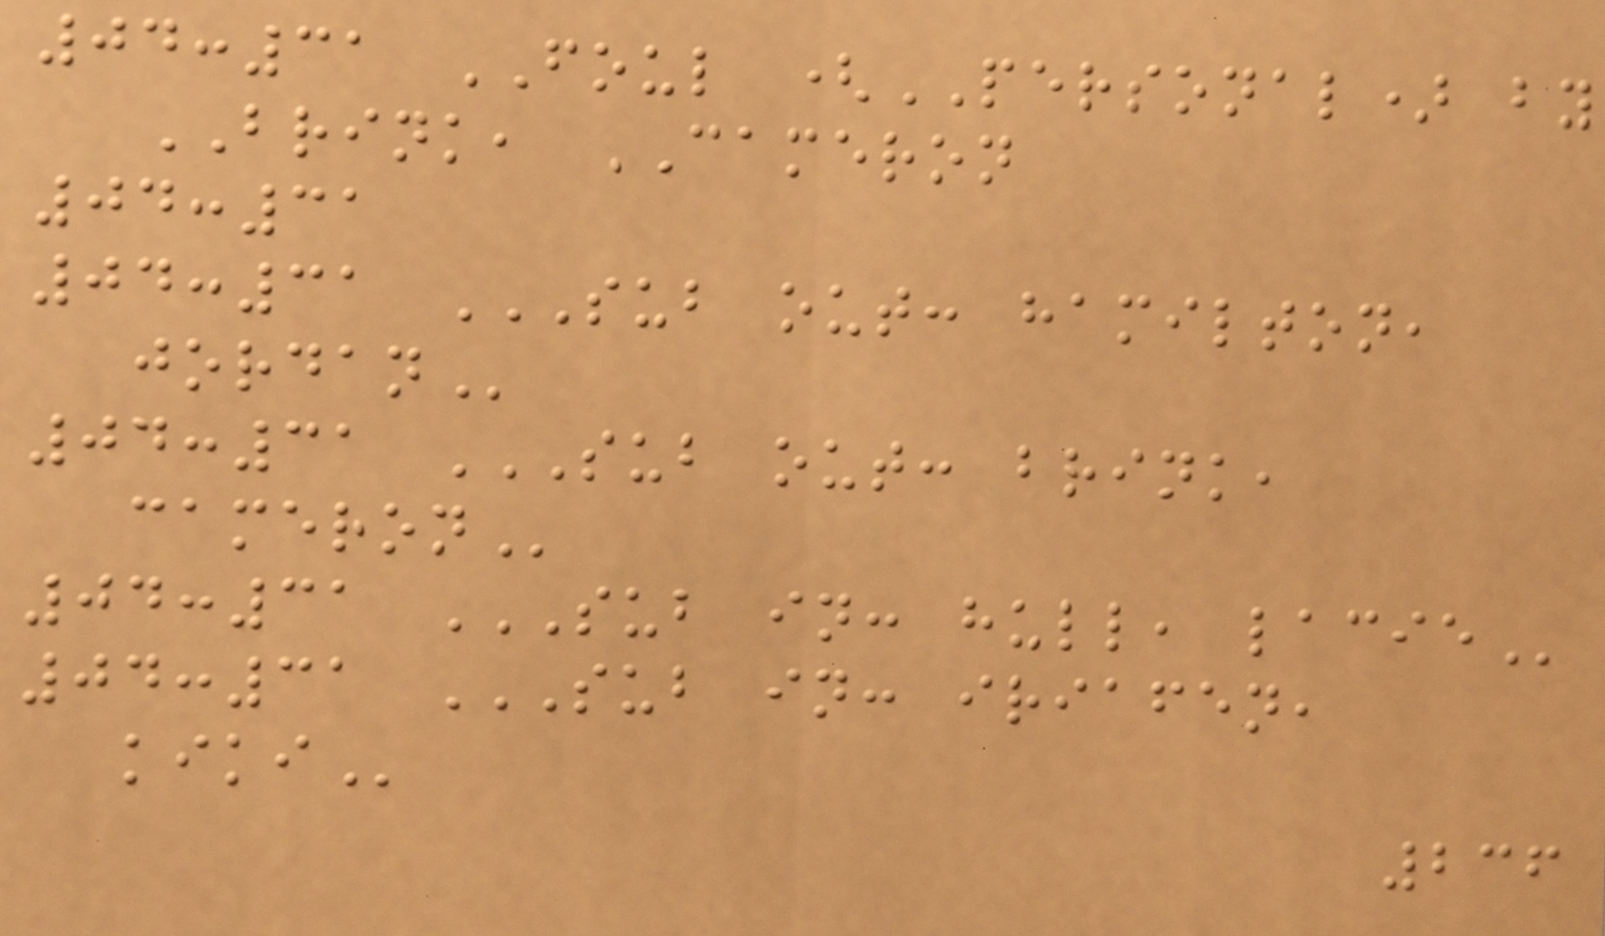04:31 FOUL (PERSONAL) by
BRINK, CAMERON
04:31
04:31 SUB OUT: HAMILTON,
JORDAN
04:31 SUB OUT: BRINK,
CAMERON
04:31 SUB IN: HULL, LACIE
04:31 SUB IN: IRIAFEN,
KIKI
236
